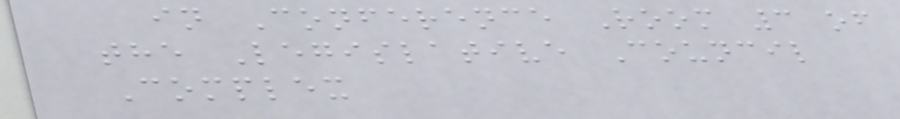in Conference Room 3 of
the Legislative Council
Complex
